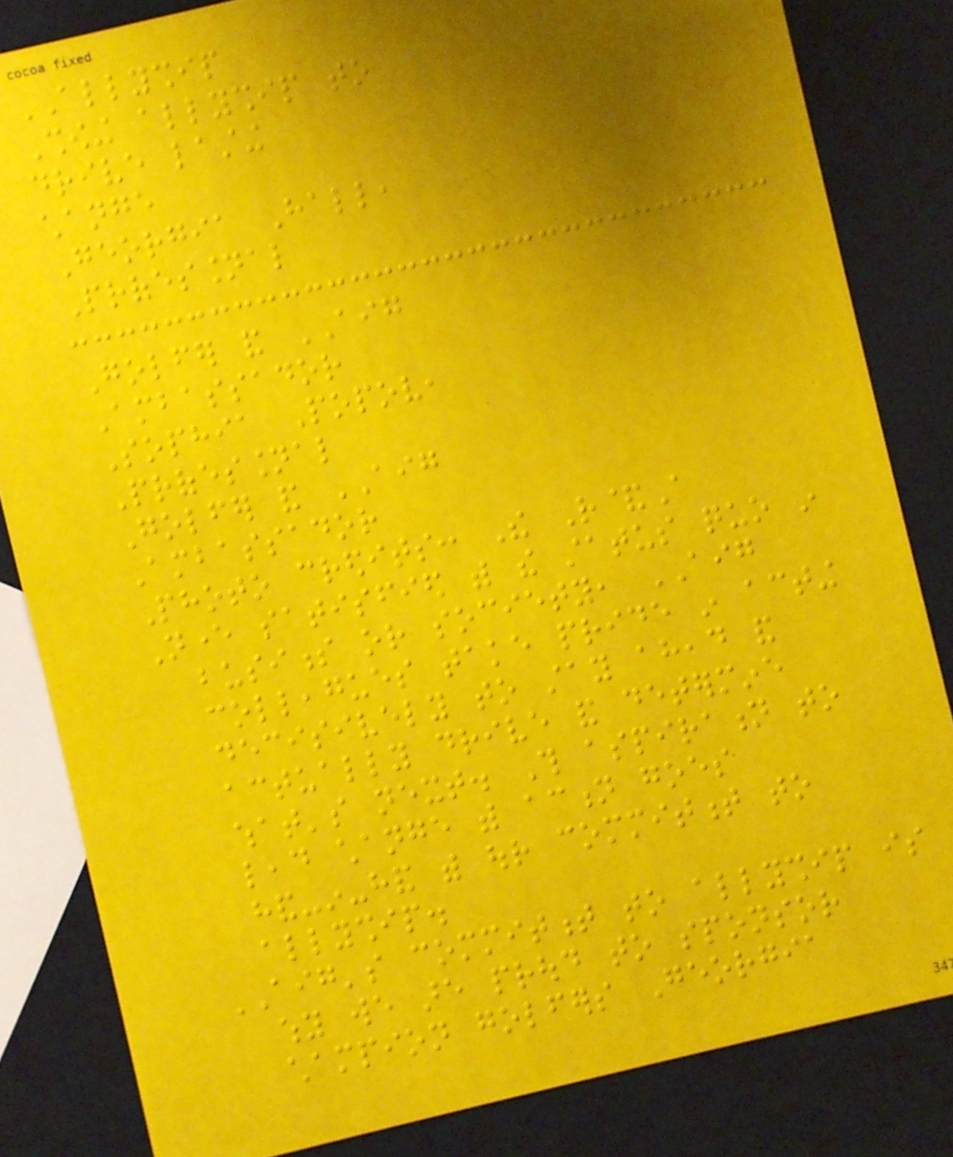ALLYSHIP
Showing allyship to
drive lasting
change
Georgia Hall,
Professional
Golfer and AIG
Ambassador
Sophia Popov,
Professional
Golfer and AIG
Ambassador
Photo credits: The R&A
Never satisfied with the status quo in
business or society, AIG
colleagues take pride in acting
decisively to stay ahead and
actually drive and determine
what's next. This aspiration to
lead change with action goes
hand-in-hand with our commitment to
allyship.
AIG's commitment to allyship is
why we are proud to sponsor
champion golfers Georgia
